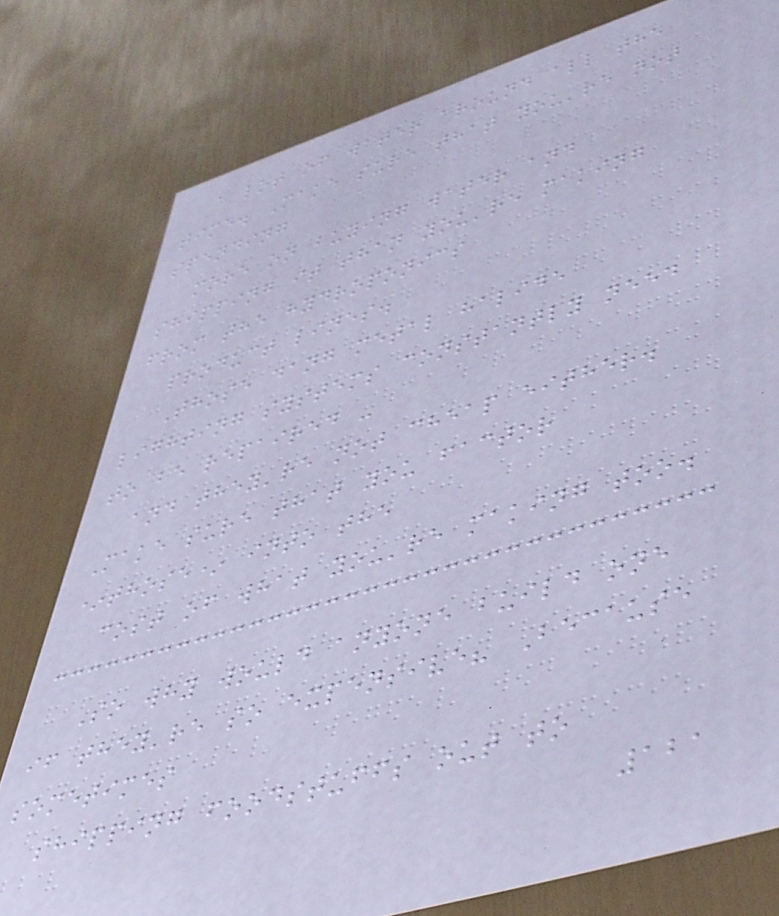a lot of water around all the
time. Make sure that you're not
spending
more on buying water and
shipping it than you're making
from the hydroponics
product lines.
Those dang metal halide
lighting systems constantly need
to be repaired -
and they're not cheap either.
Make sure that you factor
*those* into the
cost of what you're making too.
So why would anyone build one
if they're so expensive? Because
sometimes
shipping foodstuffs out to
121
